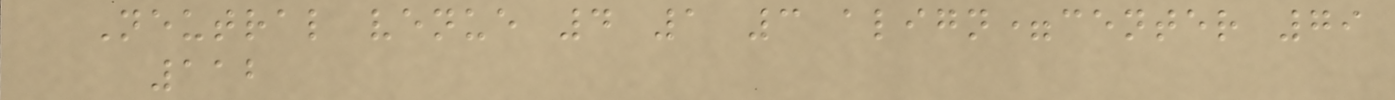Neutral venue 4 1 3 align=center 79
112
